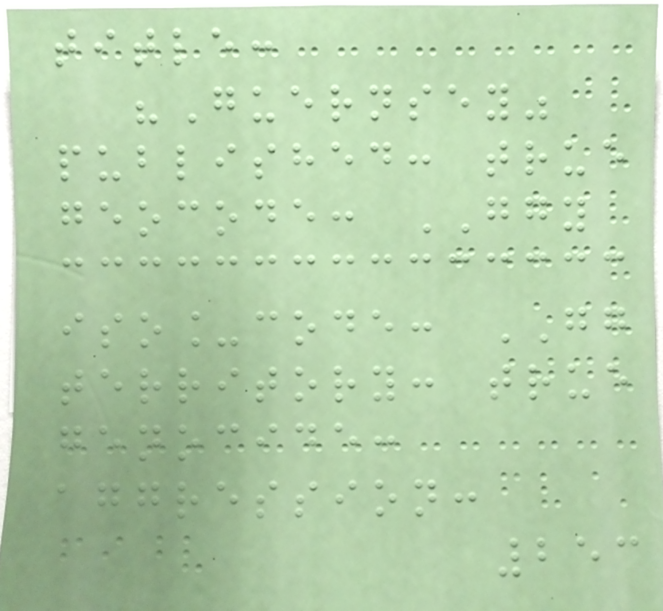title:
"Guernsey"
published: true
geocode: GGY
iso_code: GG
territory: true
genocide:
aggression:
253
